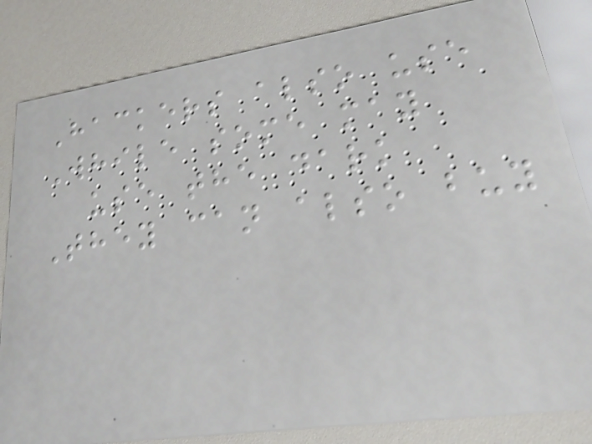Hackers also use
While some may
use the dark
They can also buy
